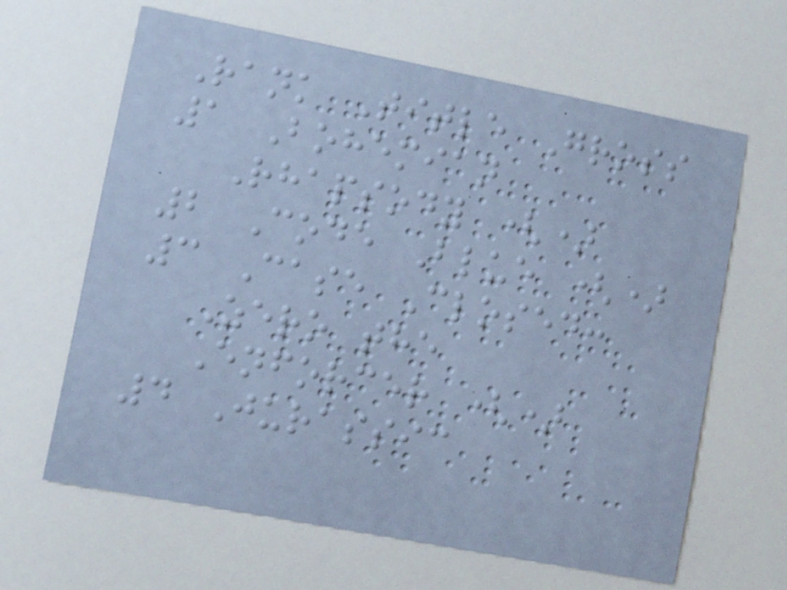Rank Title Gross
1 Bohemian
Rhapsody ()
2 Code Blue ()
3 Case Closed:
Zero the
Enforcer ()
4 Jurassic
